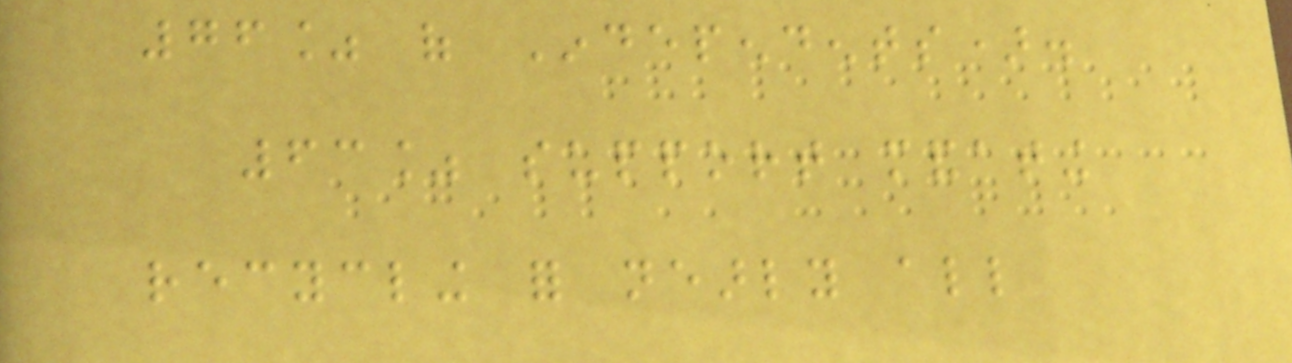76% of Independents).
63% support mandating
recycling for nearly all
